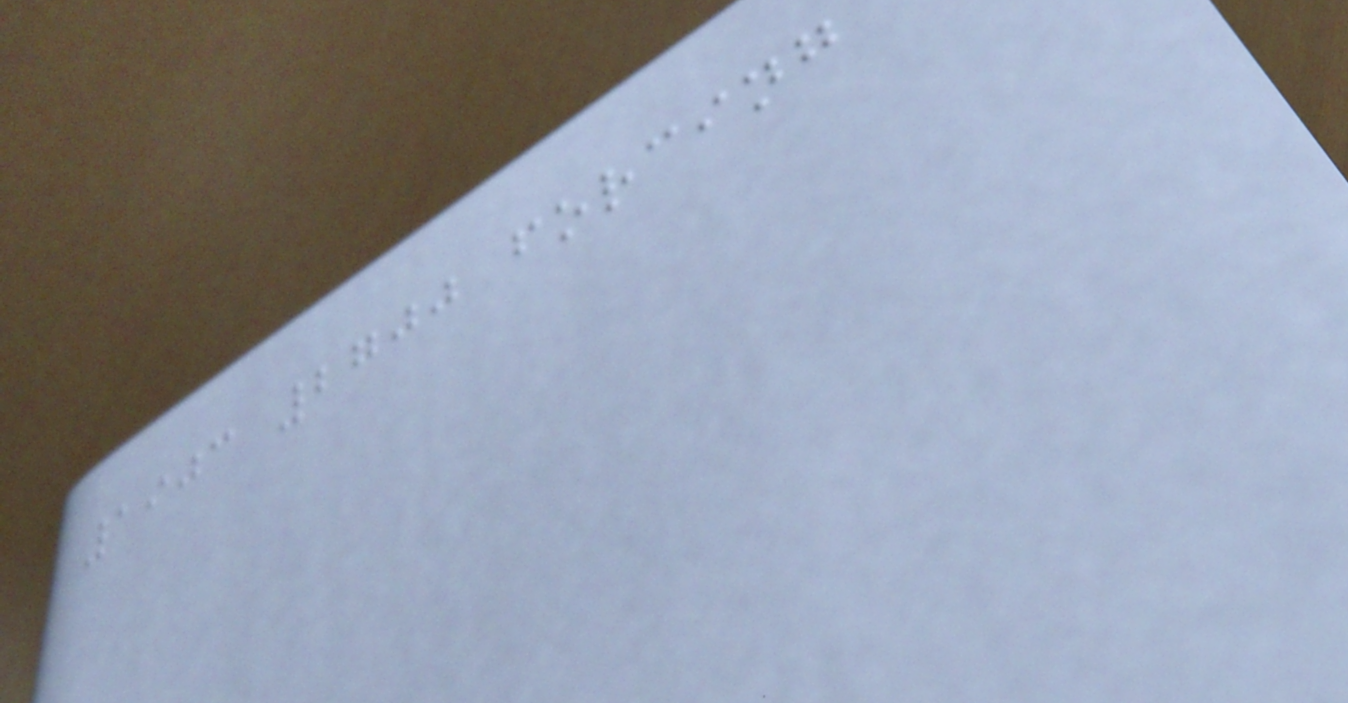1903 2700 forcing
